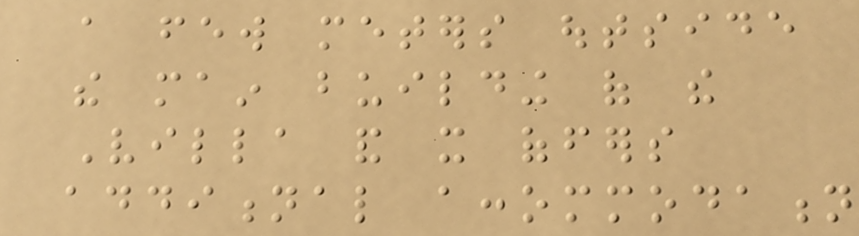a few meters outside
the main building of the
Villa and it offers
additional accommodation
